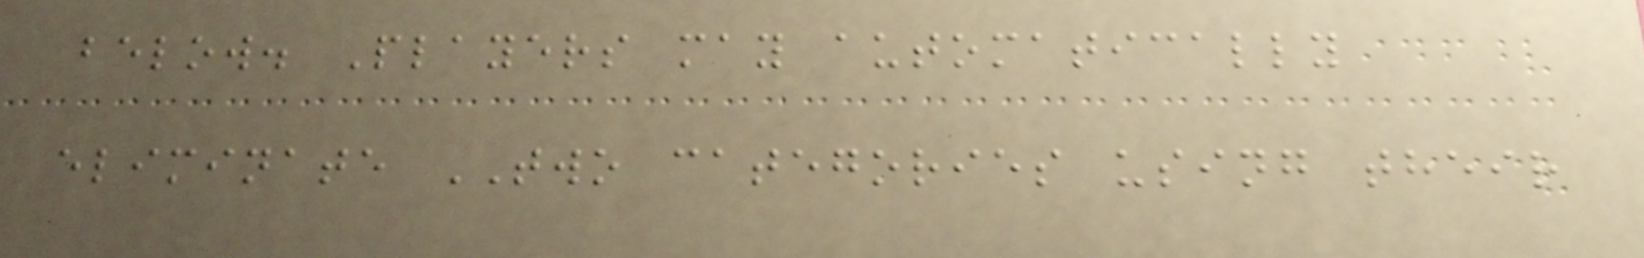below. Players may automatically
eliminate TWO categories using their
